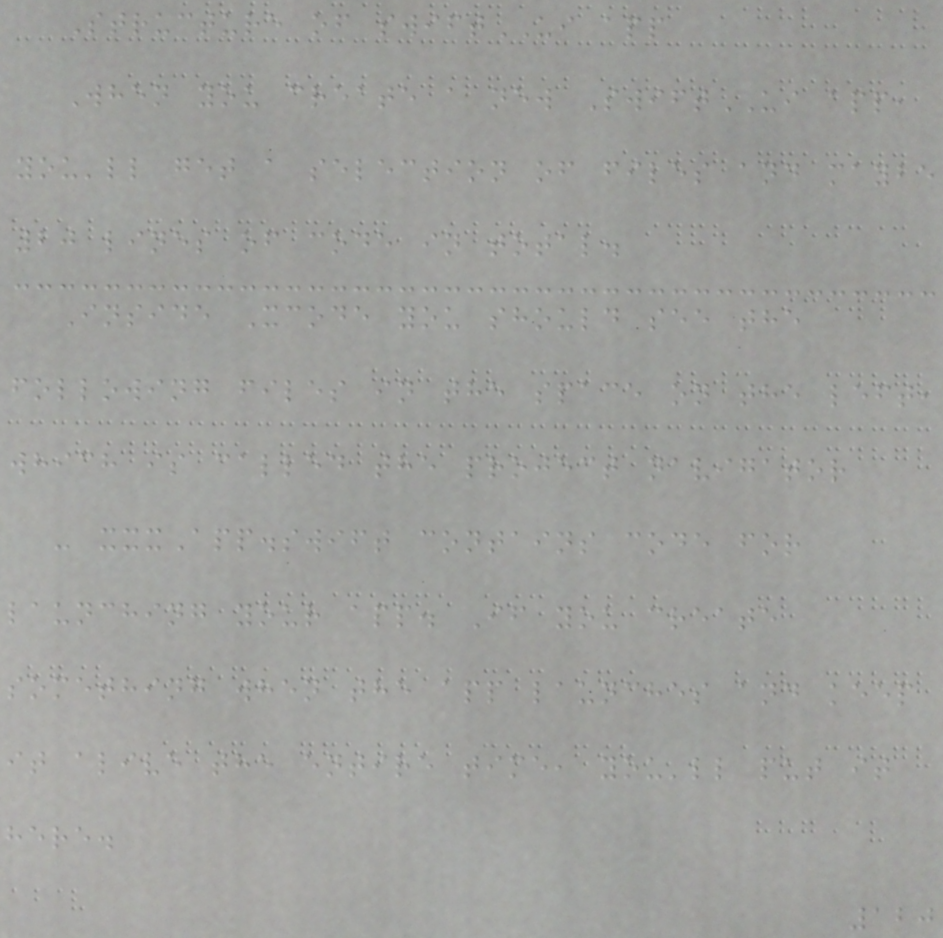Structure of swiftUI app
When you create a new SwiftUI app,
you'll get a selection of files and maybe
20 lines of code in total.
Inside Xcode you should see the
following files in the space on the left,
which is called the project navigator
- xxxApp.swift contains code for
launching your app. If you create
something when the app launches and keep
it alive the entire time, you'll put it
here.
120
